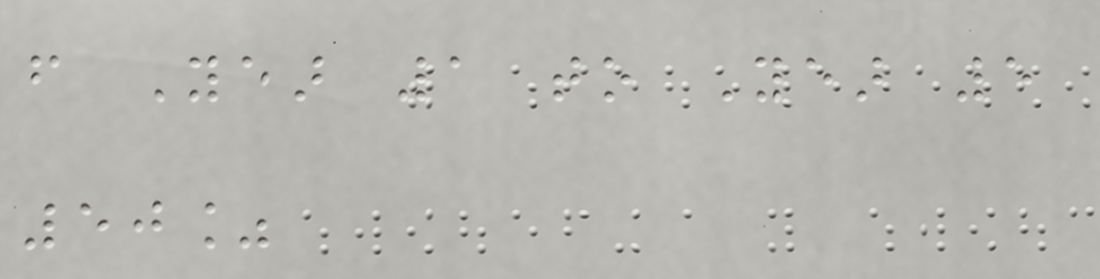from Year 1 to Year 5
50%
